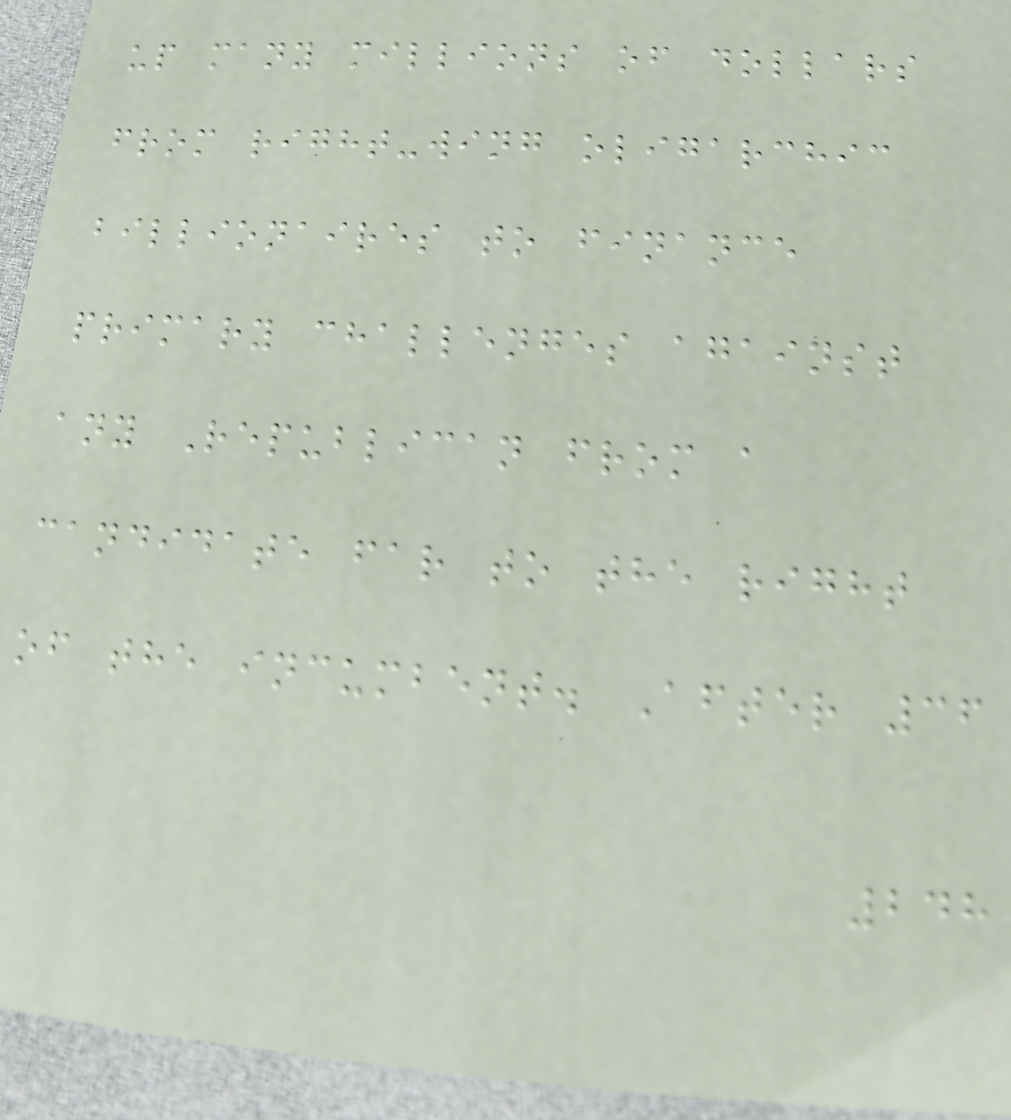up many millions of dollars
from right-wing oligarchic
billionaires to finance
primary challenges against
any Republican from a
candidate far to the right
of the incumbent. After 36
248
